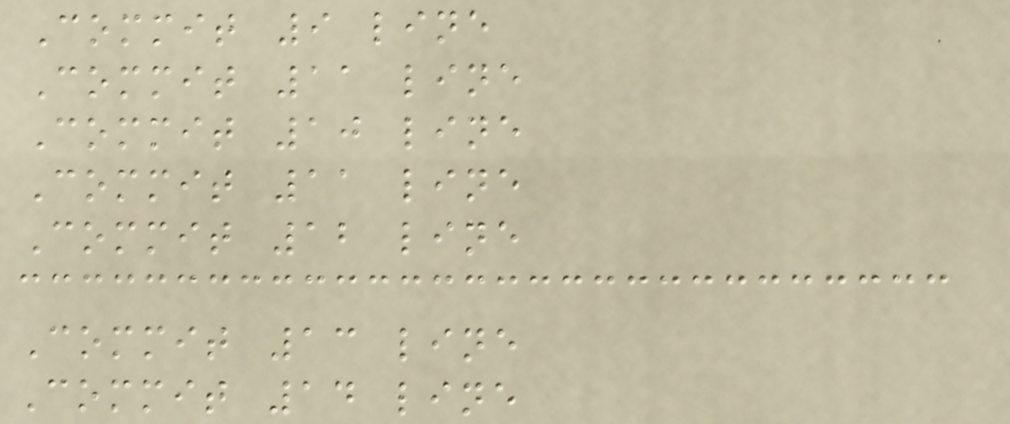Commit 9 line
Commit 11 line
Commit 10 line
Commit 11 line
Commit 12 line
Commit 13 line
Commit 14 line
